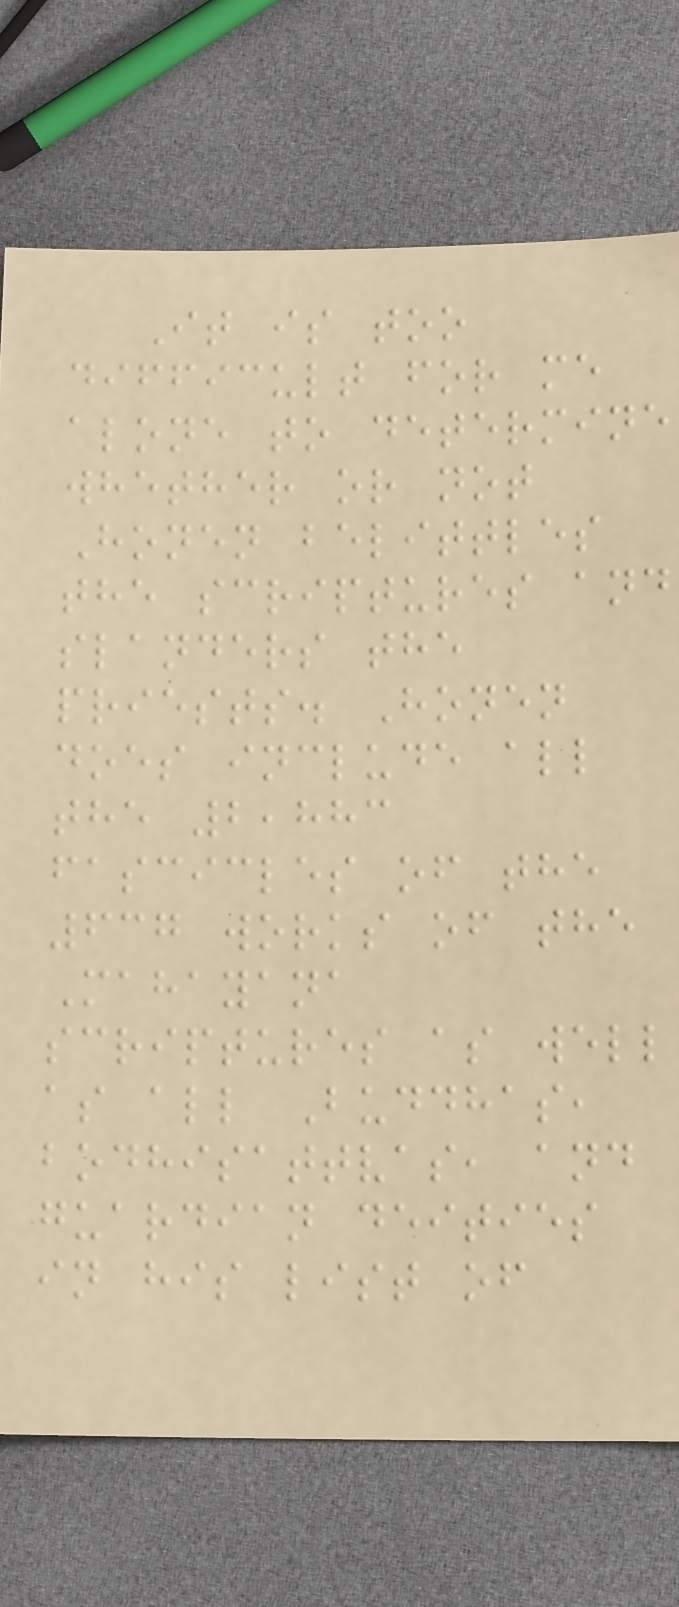It is too
difficult for me
alone to determine
whether or not
Honen belittles
the scriptures and
slanders the
priests. Honen
does include all
the 2,883
fascicles of the
637 works of the
Mahayana
scriptures as well
as all Buddhas,
bodhisattvas, and
guardian deities
in his list of
